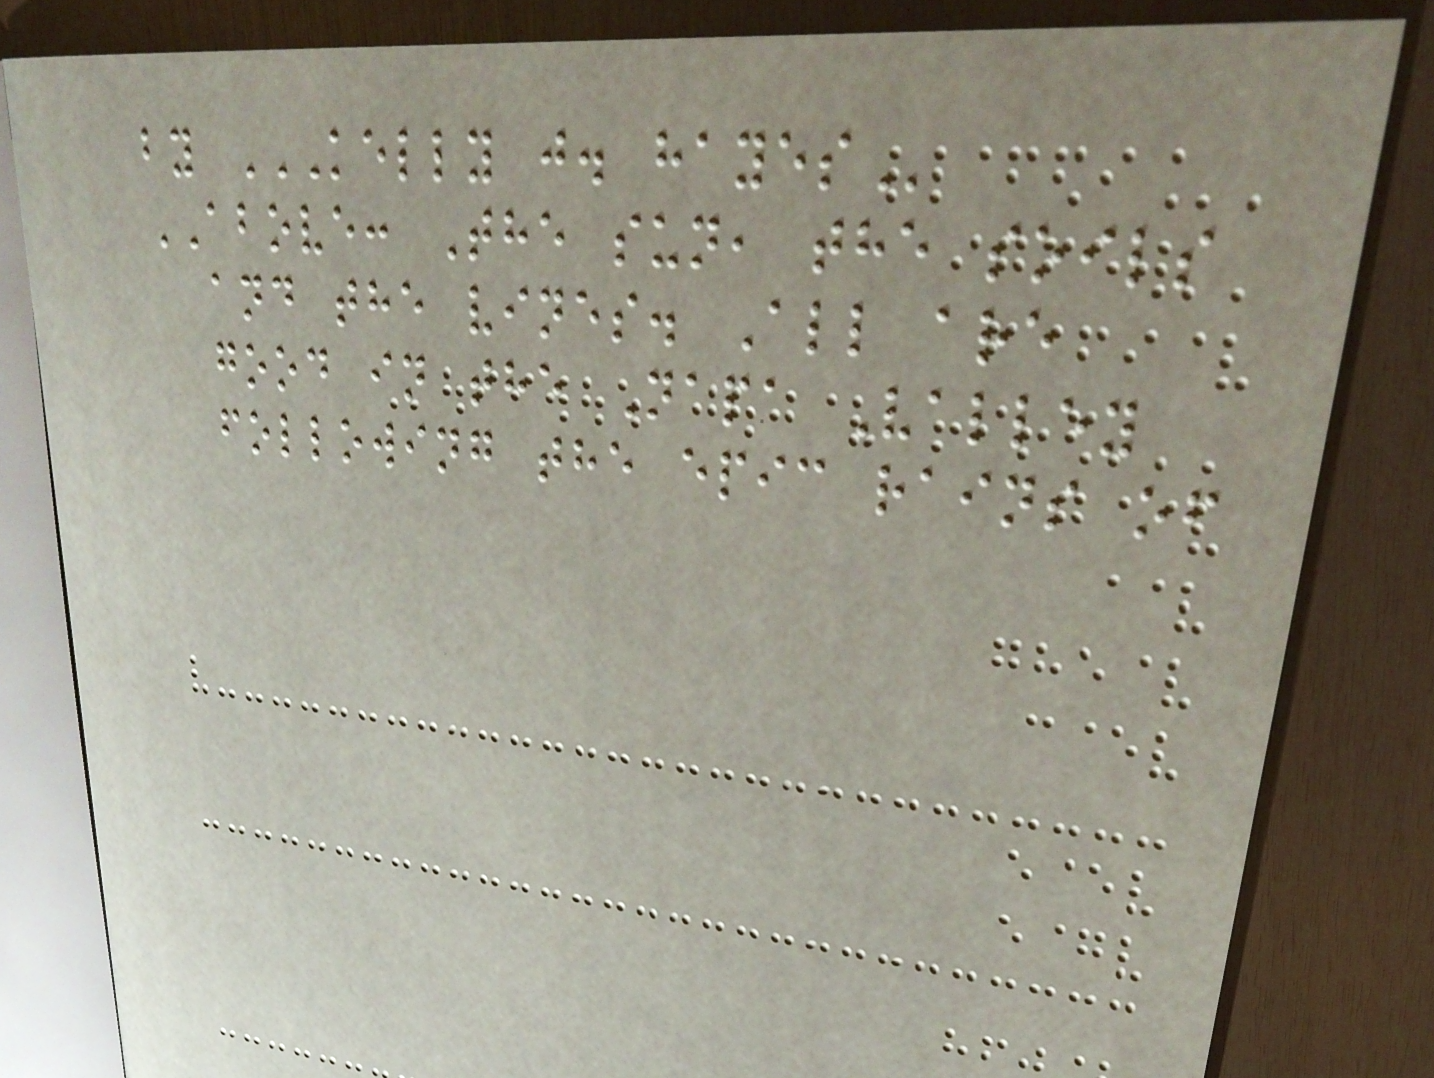by KELLY J. HAYES
ABOVE: The sun, the soils
and the vines. All are
good in the Napa Valley
following the epic rains of
